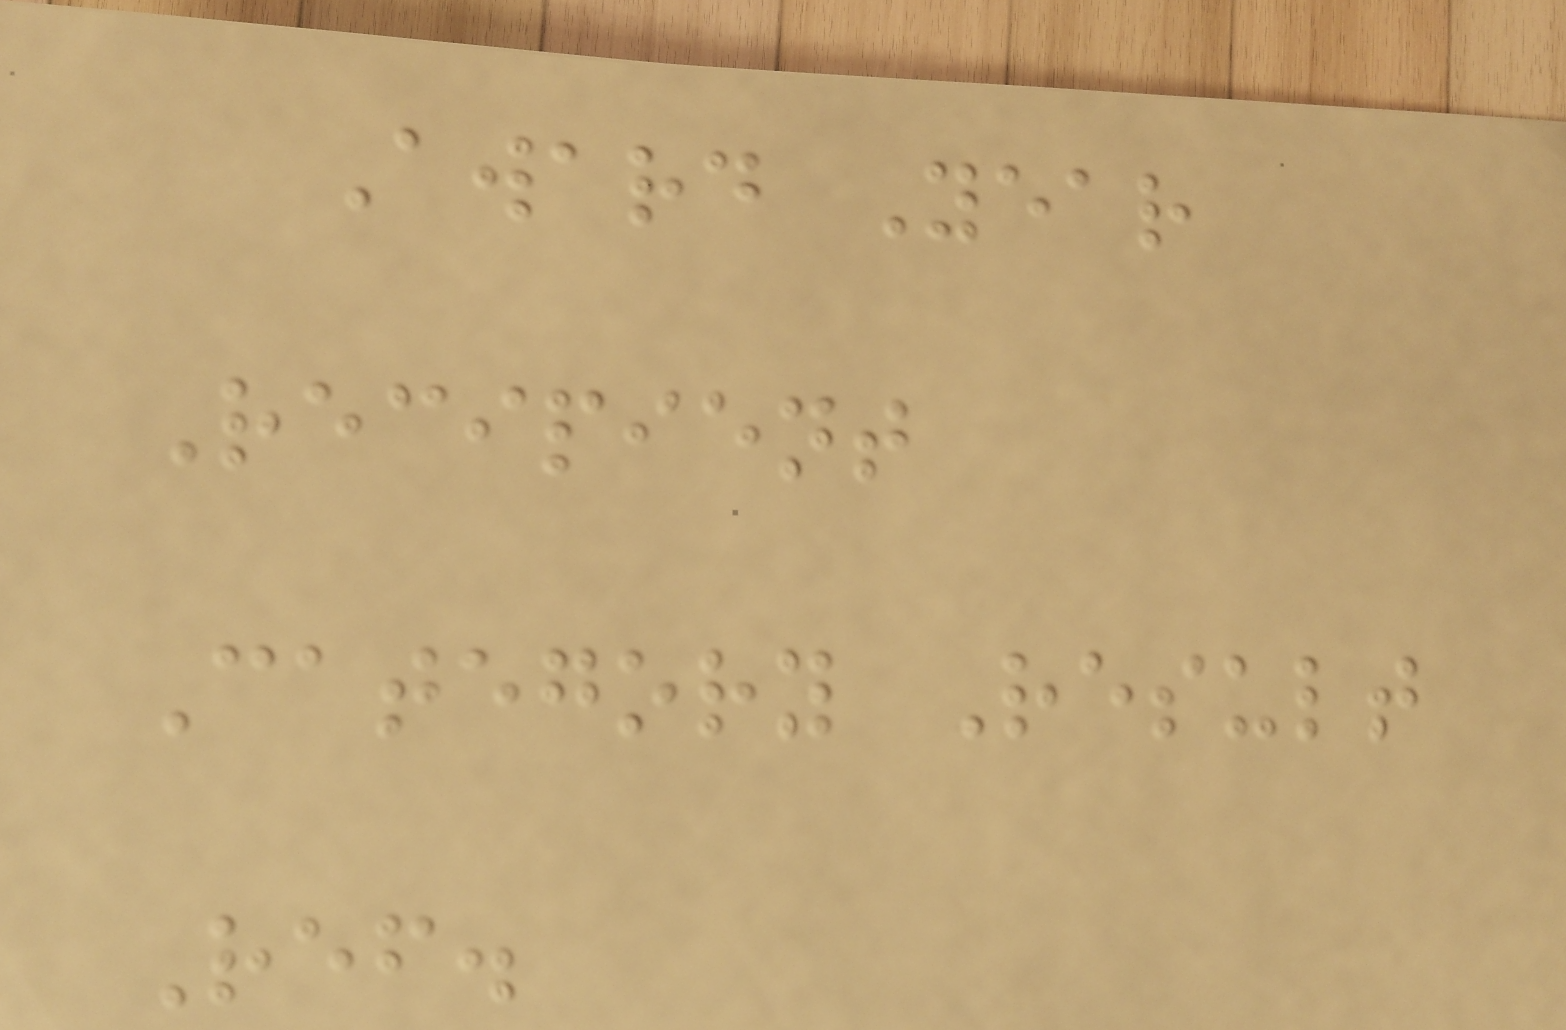Award Year
Recipient
Category Result
Ref.
